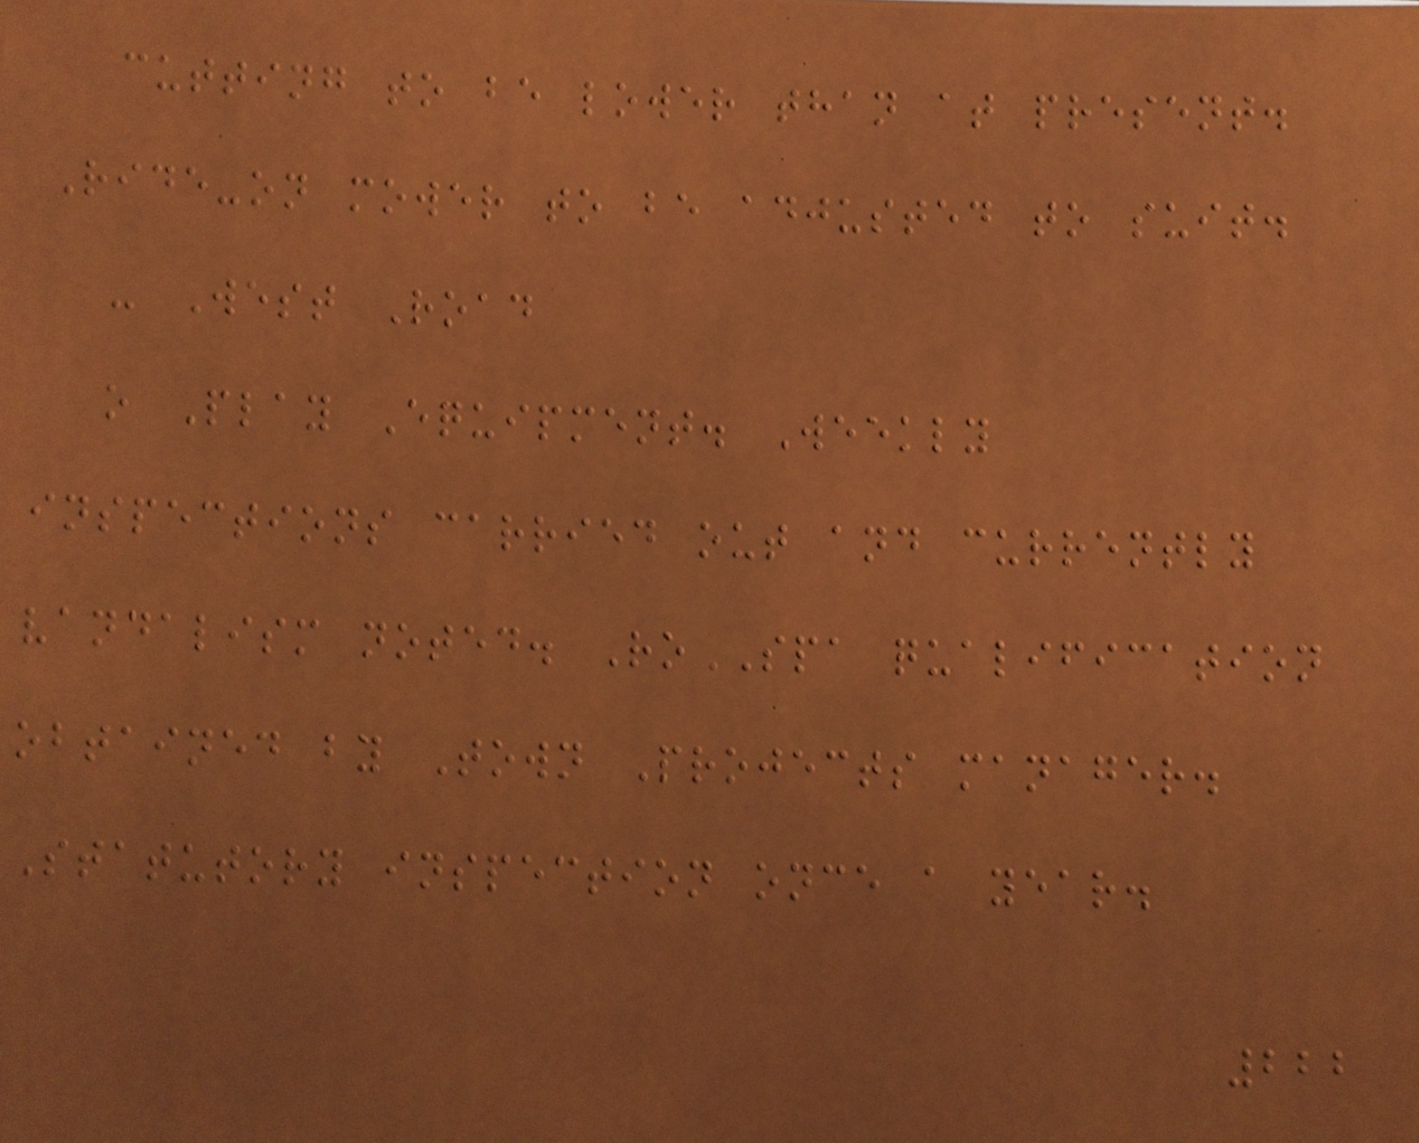cutting to be lower than at present.
Ride-on mower to be adjusted to suit.
- West Road
o Play Equipment. Weekly
inspections carried out and currently
vandalism noted. RoSPA qualification
obtained by Town Projects manager.
Statutory inspection once a year.
222
